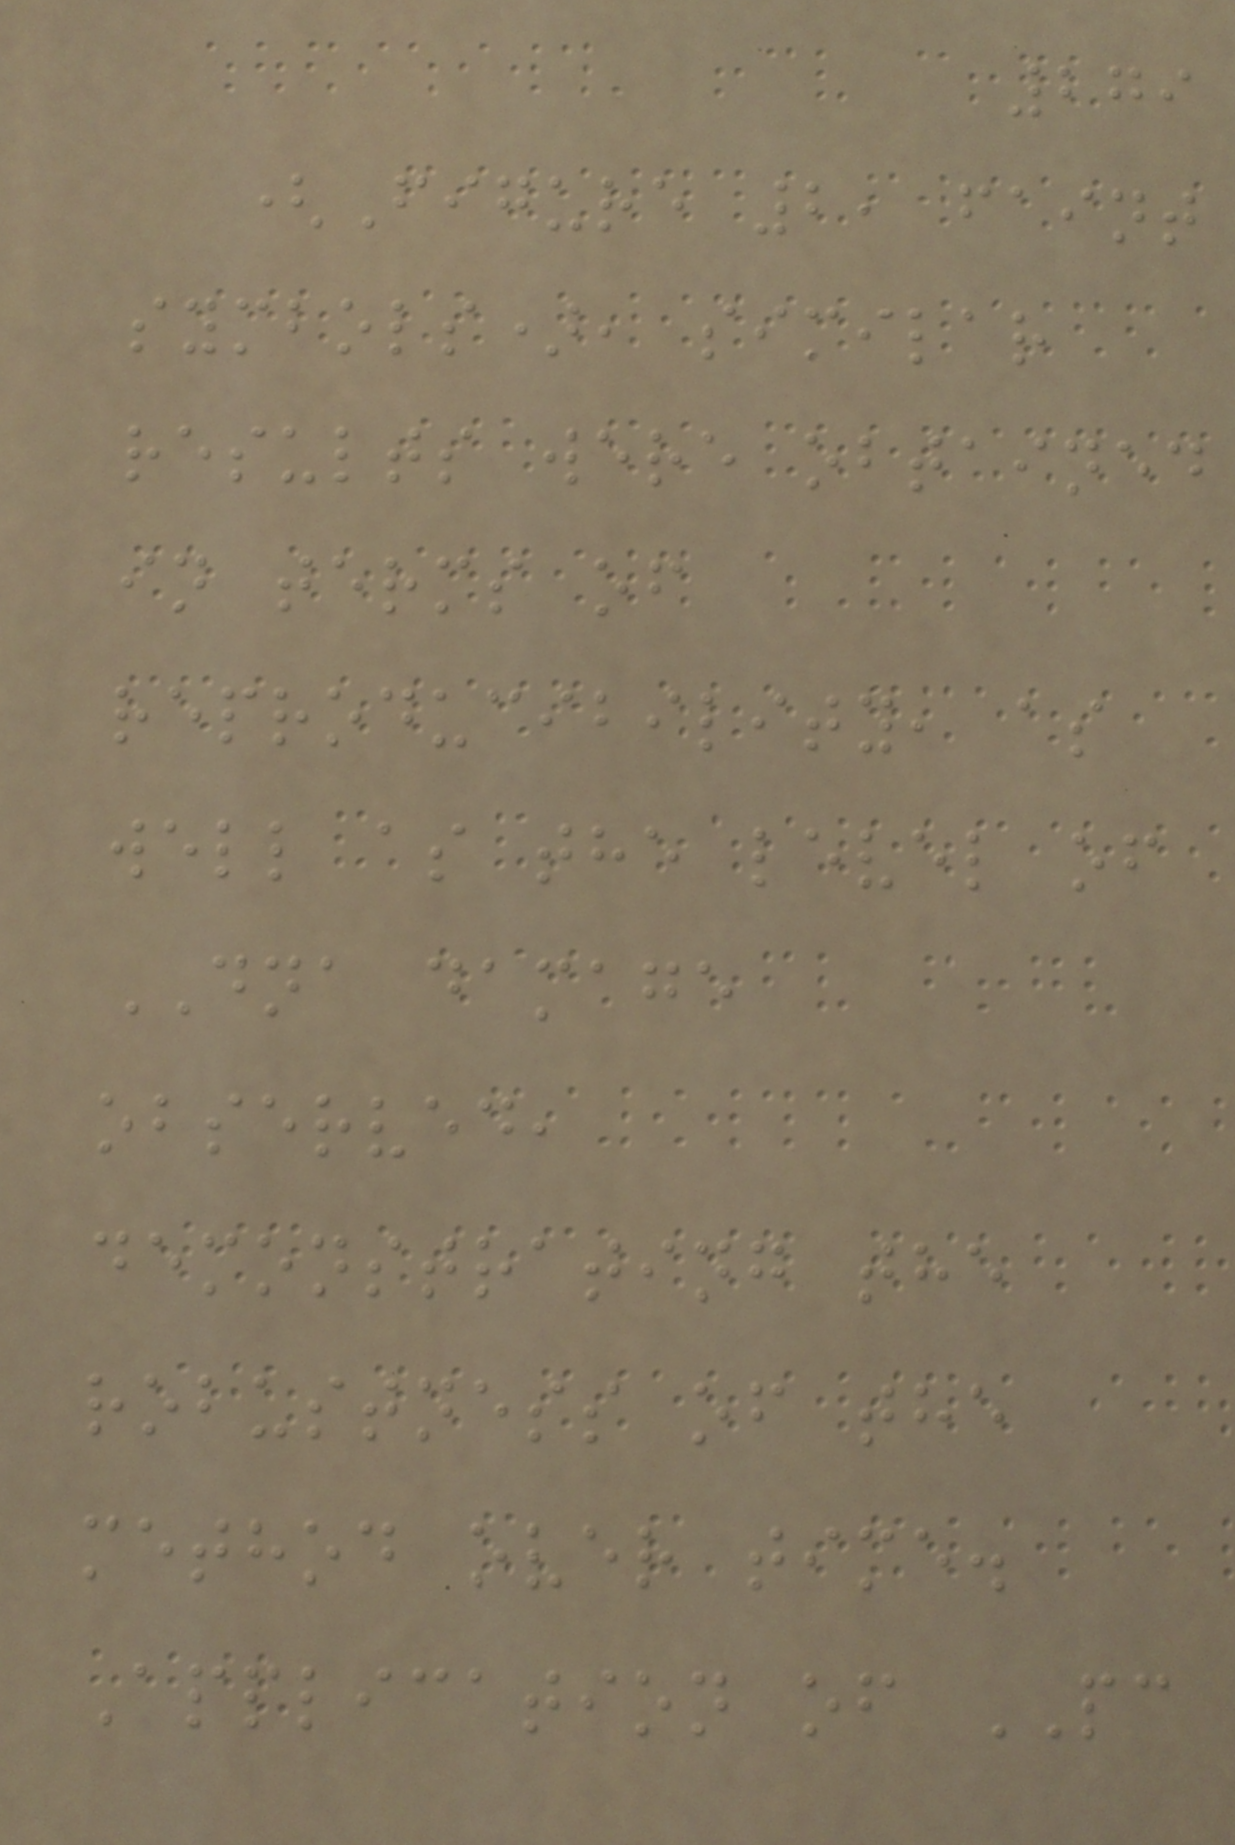279
(Figure 2, faint
symbols), similar
results were obtained
in terms of
reproducibility, as
well as the level of
DNA damage
observed,
demonstrating the
robustness of the
method over time.
Application of PC
